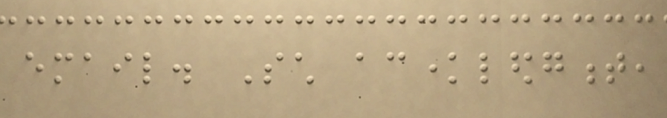email. Such acknowledgment,
